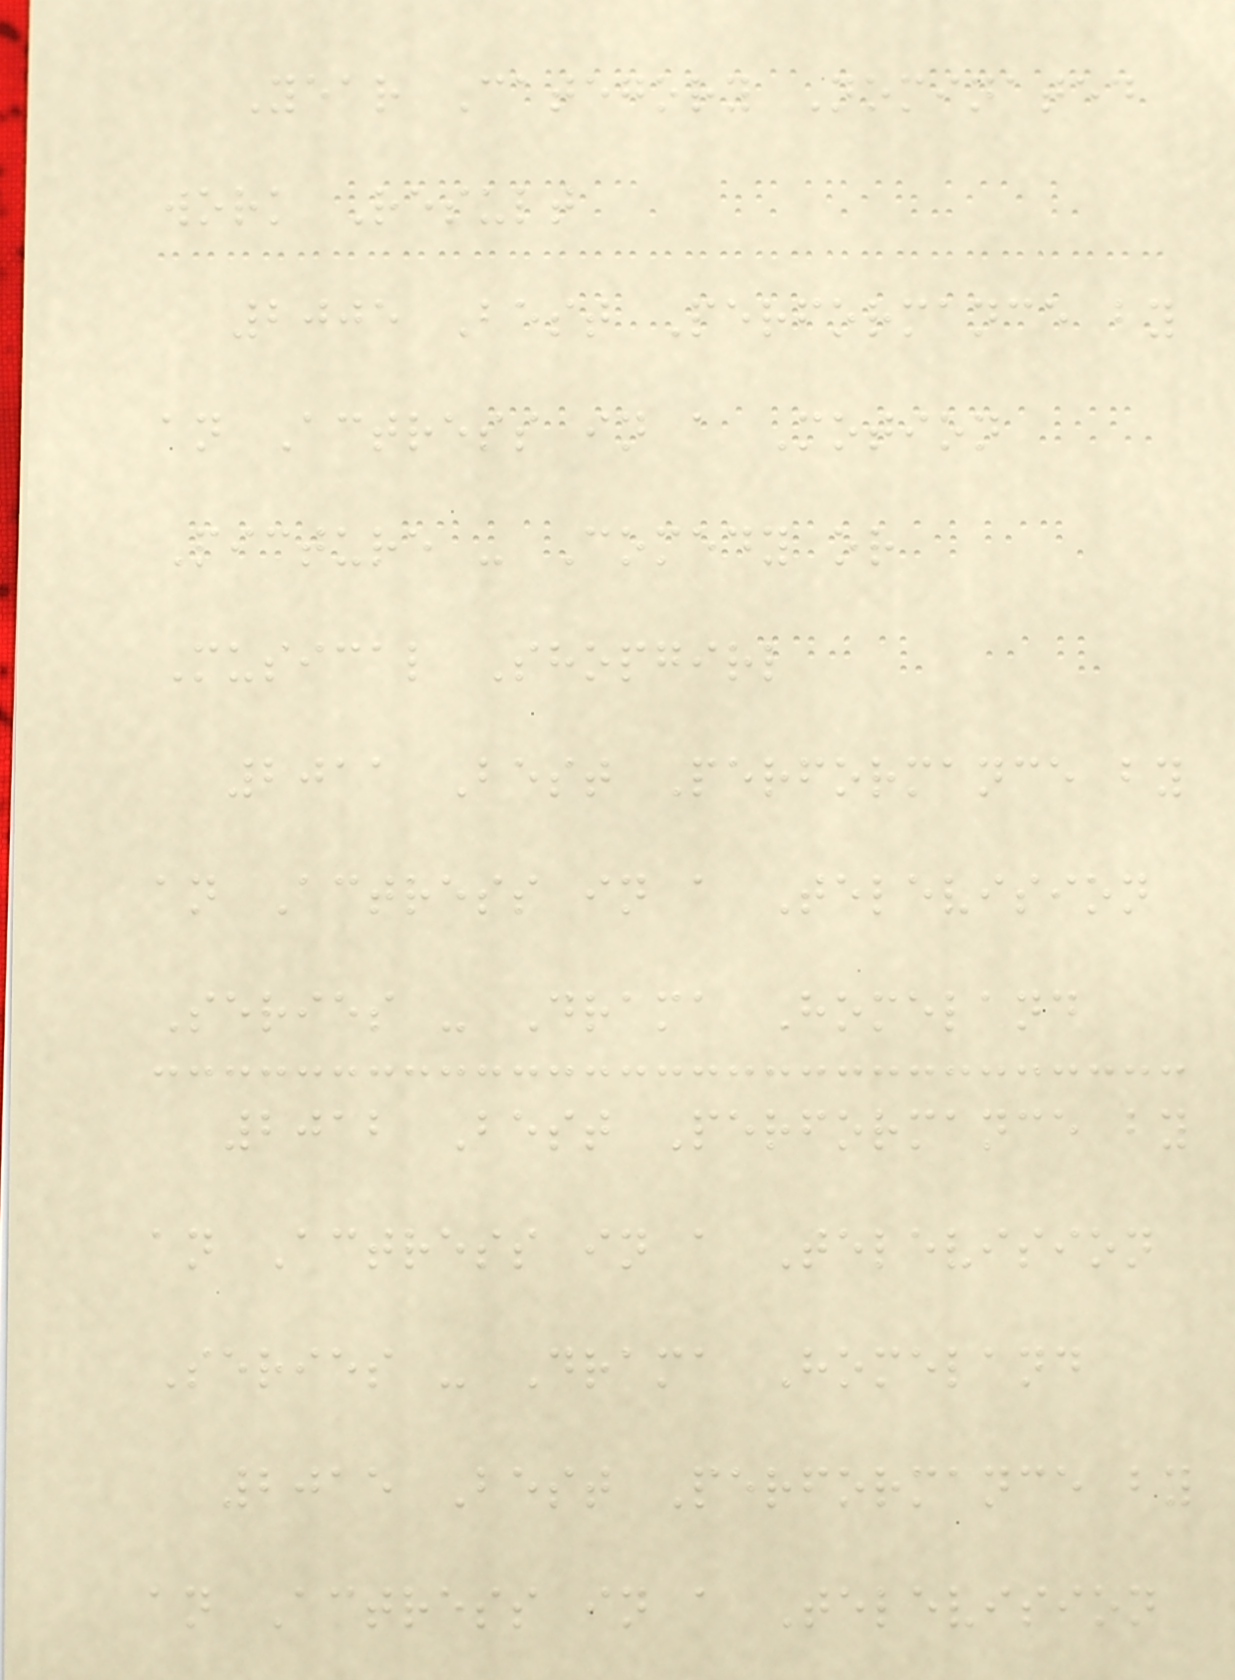Year Category Nominated
work Result
2005 Best Performance by
an Actress in a Motion
Picture - Comedy or
Musical Shopgirl
2011 Best Performance by
an Actress in a Television
Series - Drama Homeland
2012 Best Performance by
an Actress in a Television
Series - Drama Homeland
2015 Best Performance by
an Actress in a Television
